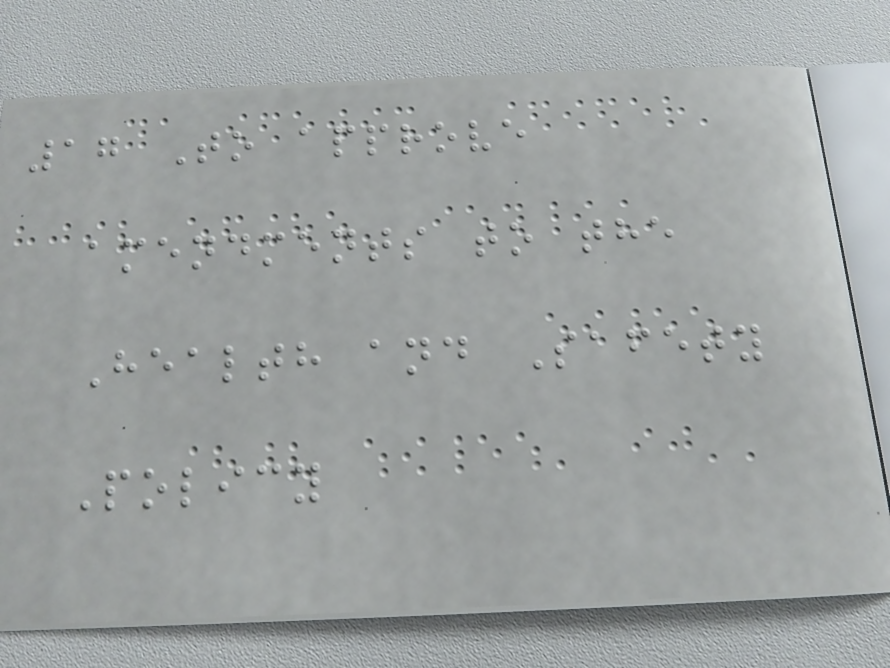17 To approve
amendments to the
Health and Safety
Policy
